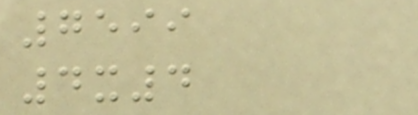7599
4x4
